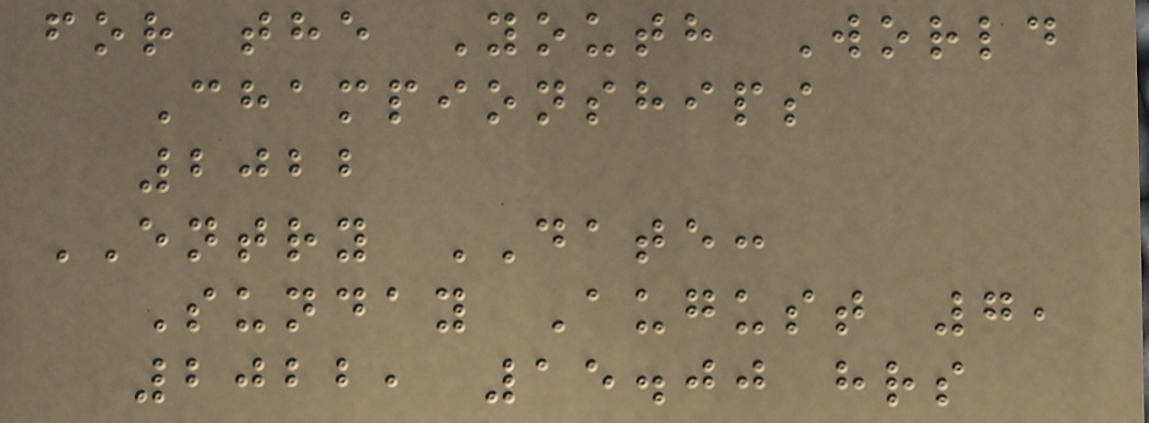for the Youth World
Championships
2022
ENTRY DATE:
Sunday August 7,
2022, 15.00 hrs
